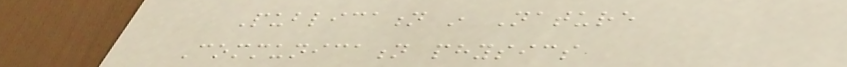Publication in Nature
Communication physics
